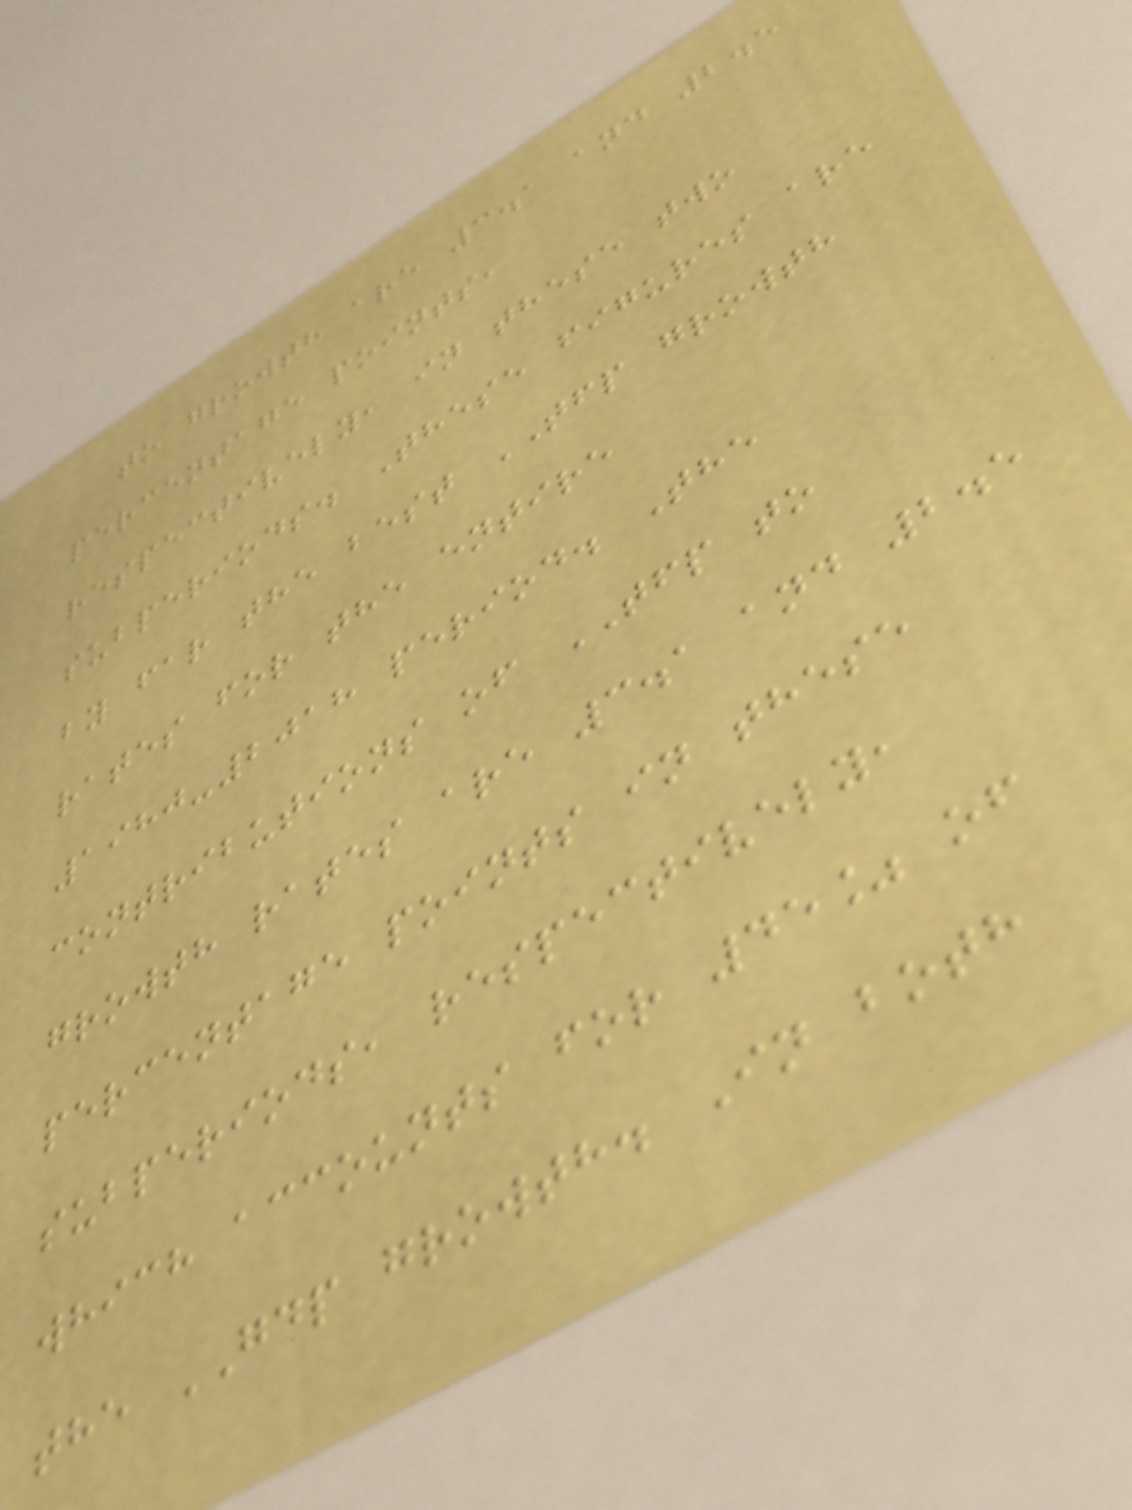to growth are 3.1 and 2.5
percentage points,
respectively, in these two
subperiods. These figures are
by far the best TFP growth
rates for the entire
1980-2018 period. The
contributions of TFP to
growth rates are 3.1 and 2.5
percentage points in these
subperiods, respectively,
which accounts for 45% of
the GDP growth. In both
